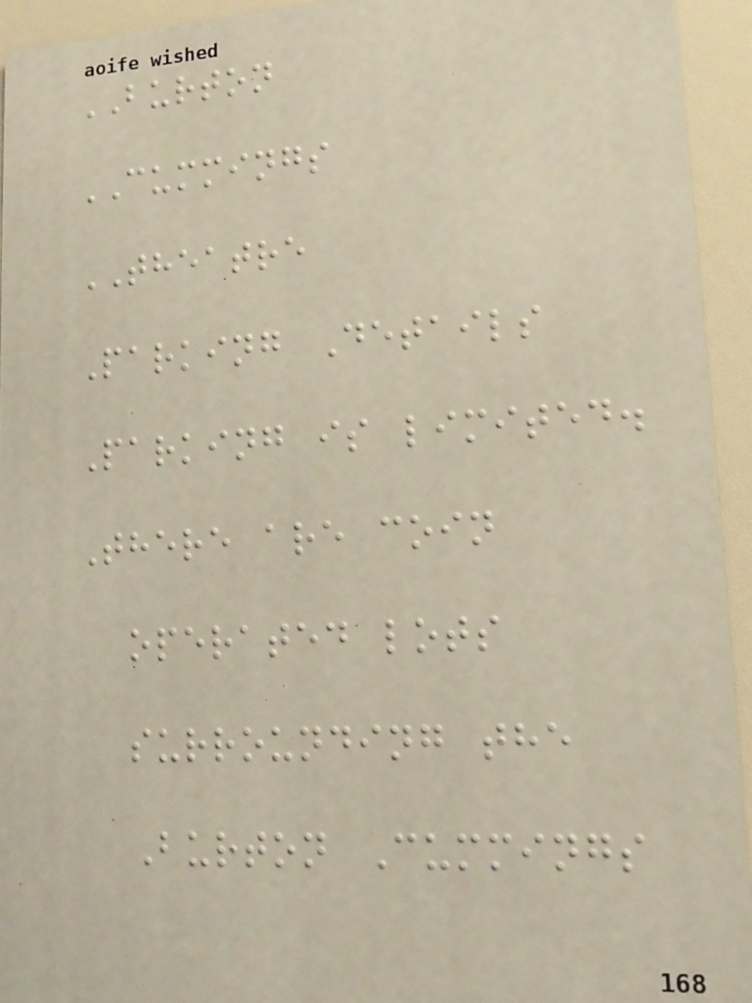BURTON
CUMMINGS
THEATRE
Parking Details
Parking is limited.
There are coin
operated lots
surrounding the
Burton Cummings
